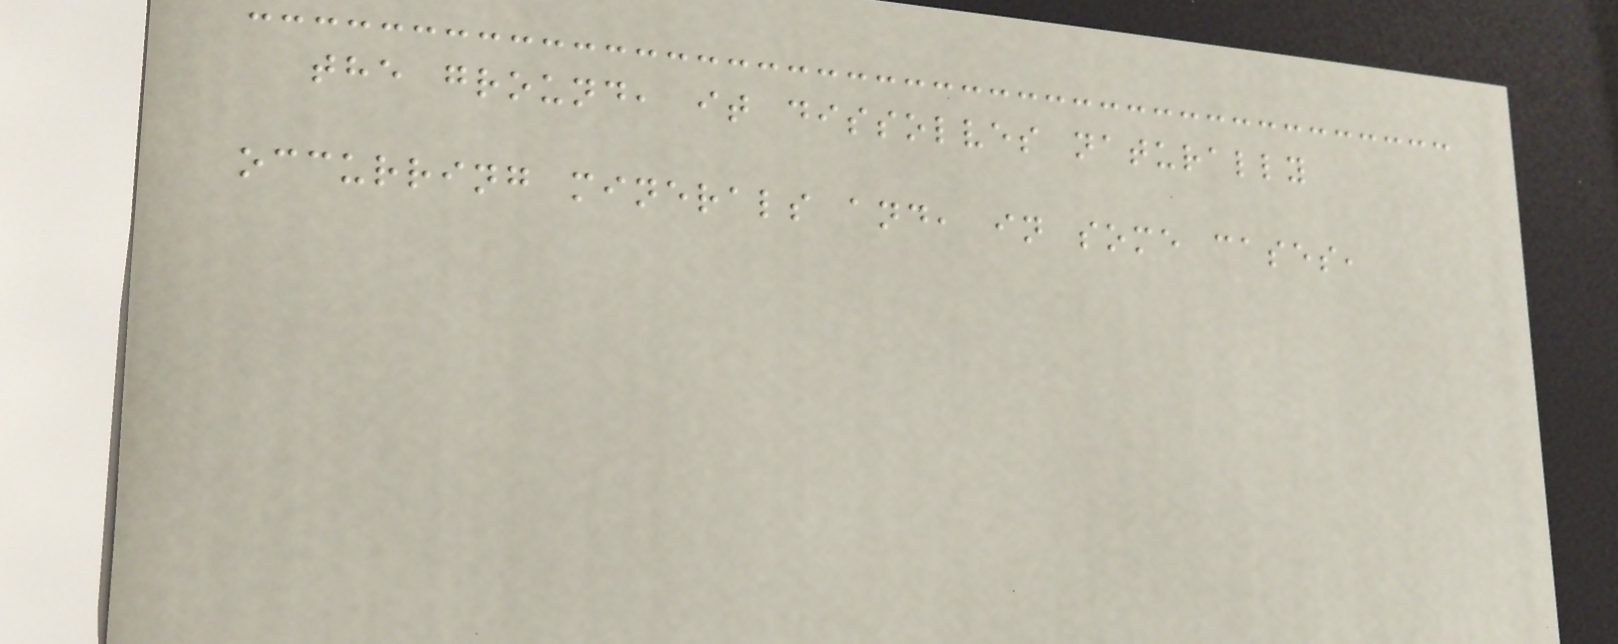the ground, it dissolves naturally
occurring minerals and, in some cases,
